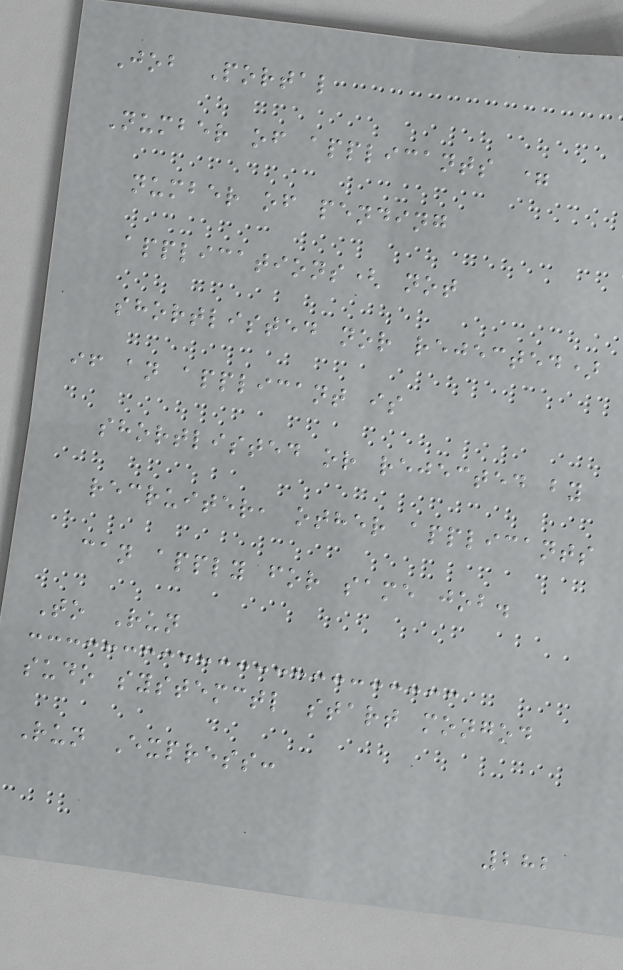Job Portal
Number of applicants =
number of pending
applications( not
shortlisted nor rejected)
if an applicant is
shortlisted or rejected by
recruiter, other applicants
can apply for same job.
To Run
sudo systemctl start mongod
Run Express:
282
